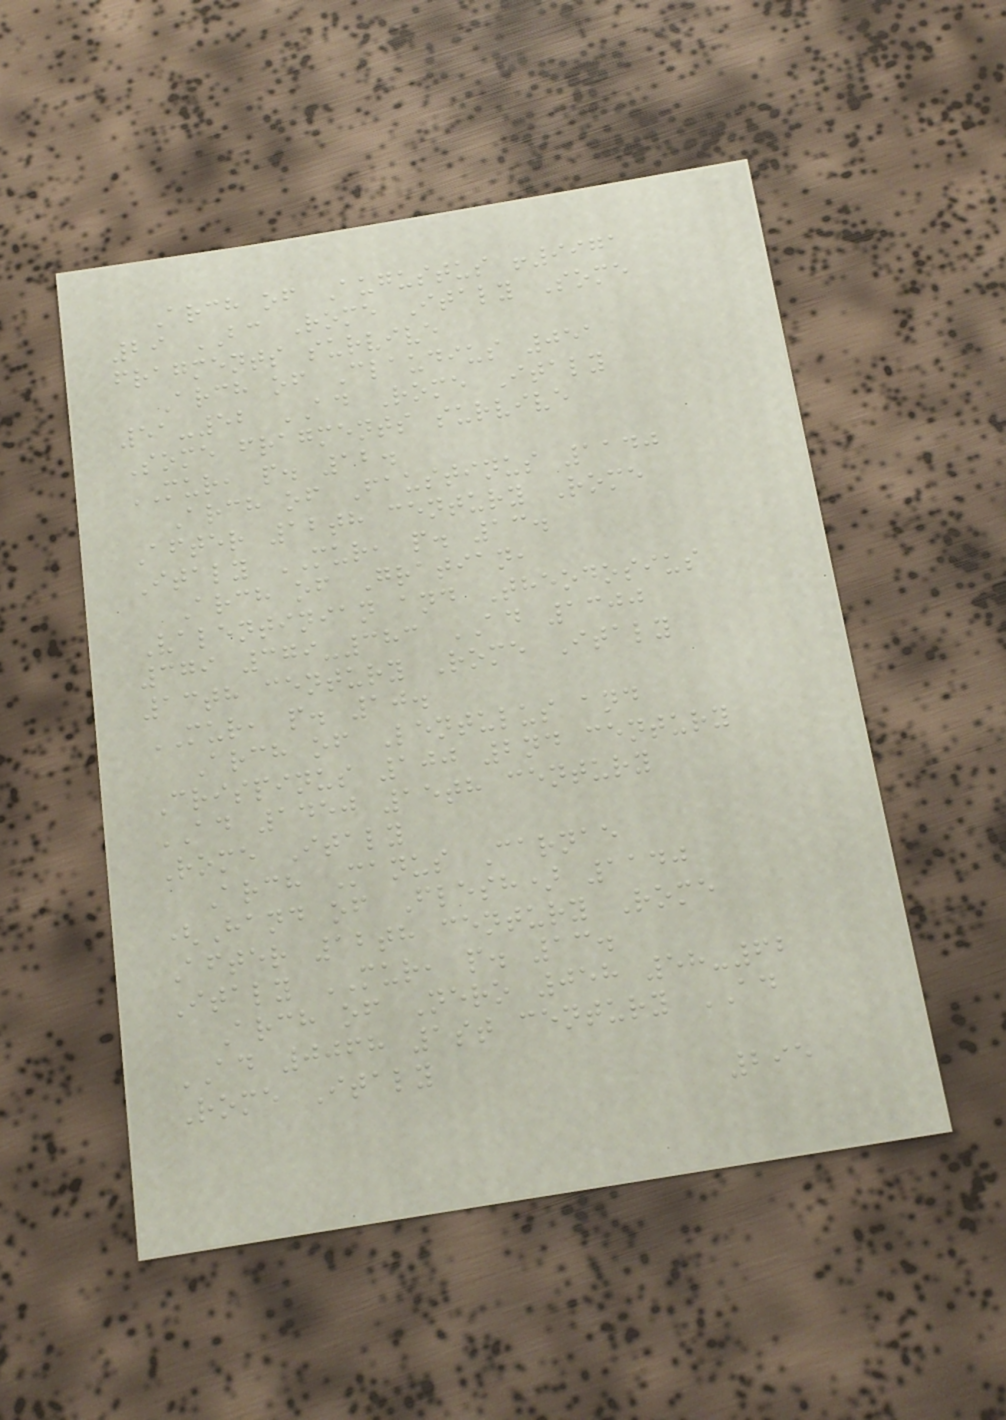Arch of Augustus !9971
29 BC Rome Italy Some
fragments survive
Arch of Claudius 051
51-52 AD Rome Italy
Some fragments survive
MUR, p. 12.
Arch of Faustinus 1140
After 12th century Rome
Italy MUR, p. 13.
Arch of Gratian,
Valentinian and Theodosius
379 379-383 AD 1300
13th century Rome Italy
MUR, p. 10.
Arch of Lentulus and
Crispinus 100 2nd century
AD 1450 15th century
Rome Italy
Arch Manus Carnae
(Hand of Flesh) 1140
After 12th century Rome
Italy MUR, p. 13.
Arch of Nero 058 58-62
AD 0068 1st century AD
Rome Italy
295
